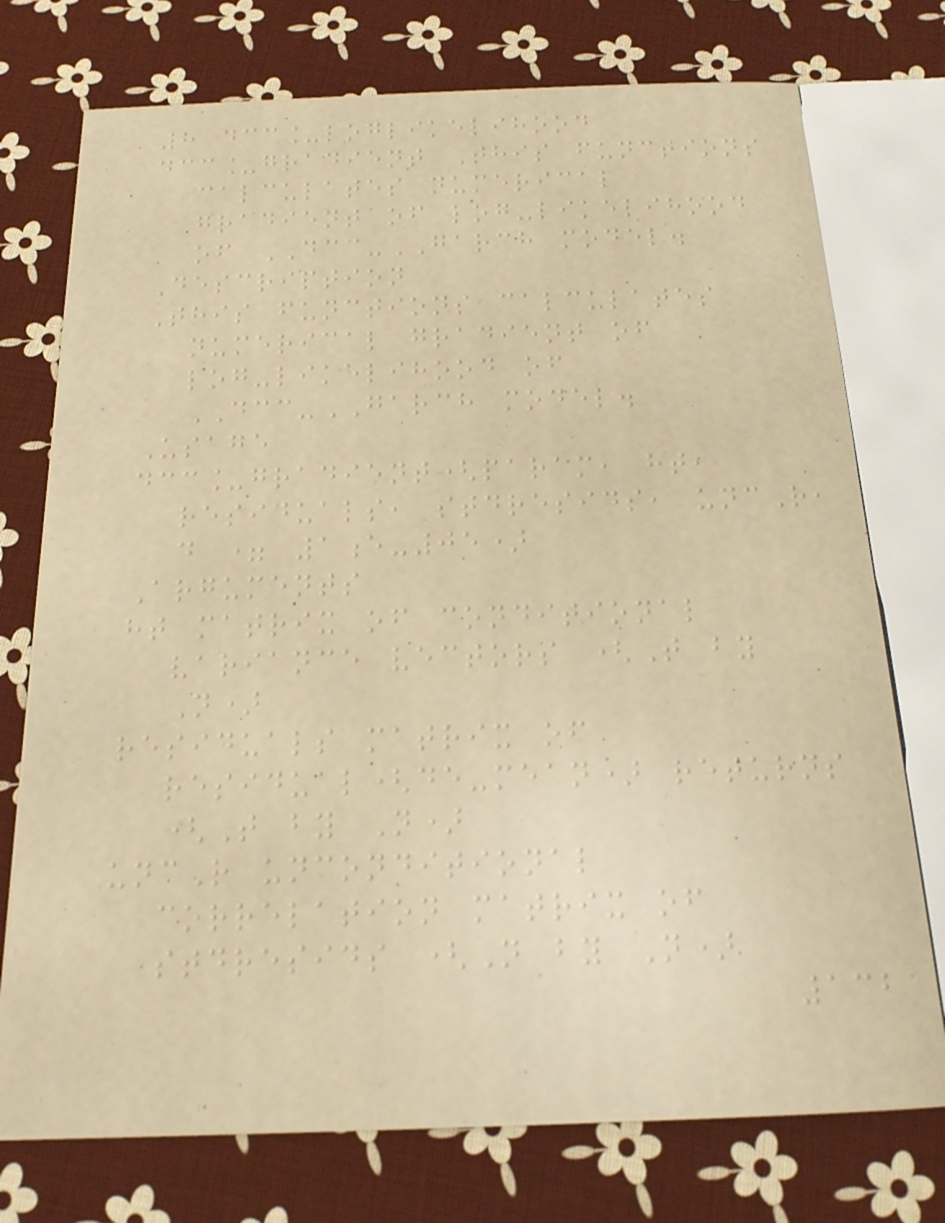8 dcc_loglikelihood
dcc_gradient This functions
calculates numerical
gradient of log-likelihood
of DCC-GARCH model.
Description
This functions calculates
numerical gradient of
log-likelihood of
DCC-GARCH model.
Usage
dcc_gradient(param, ht,
residuals, stdresids, uncR,
d = 1e-05)
Arguments
ht matrix of conditional
variance vectors (T by
N)
residuals matrix of
residual(de-mean) returns
(T by N)
uncR unconditional
correlation matrix of
stdresids (N by N)
132
